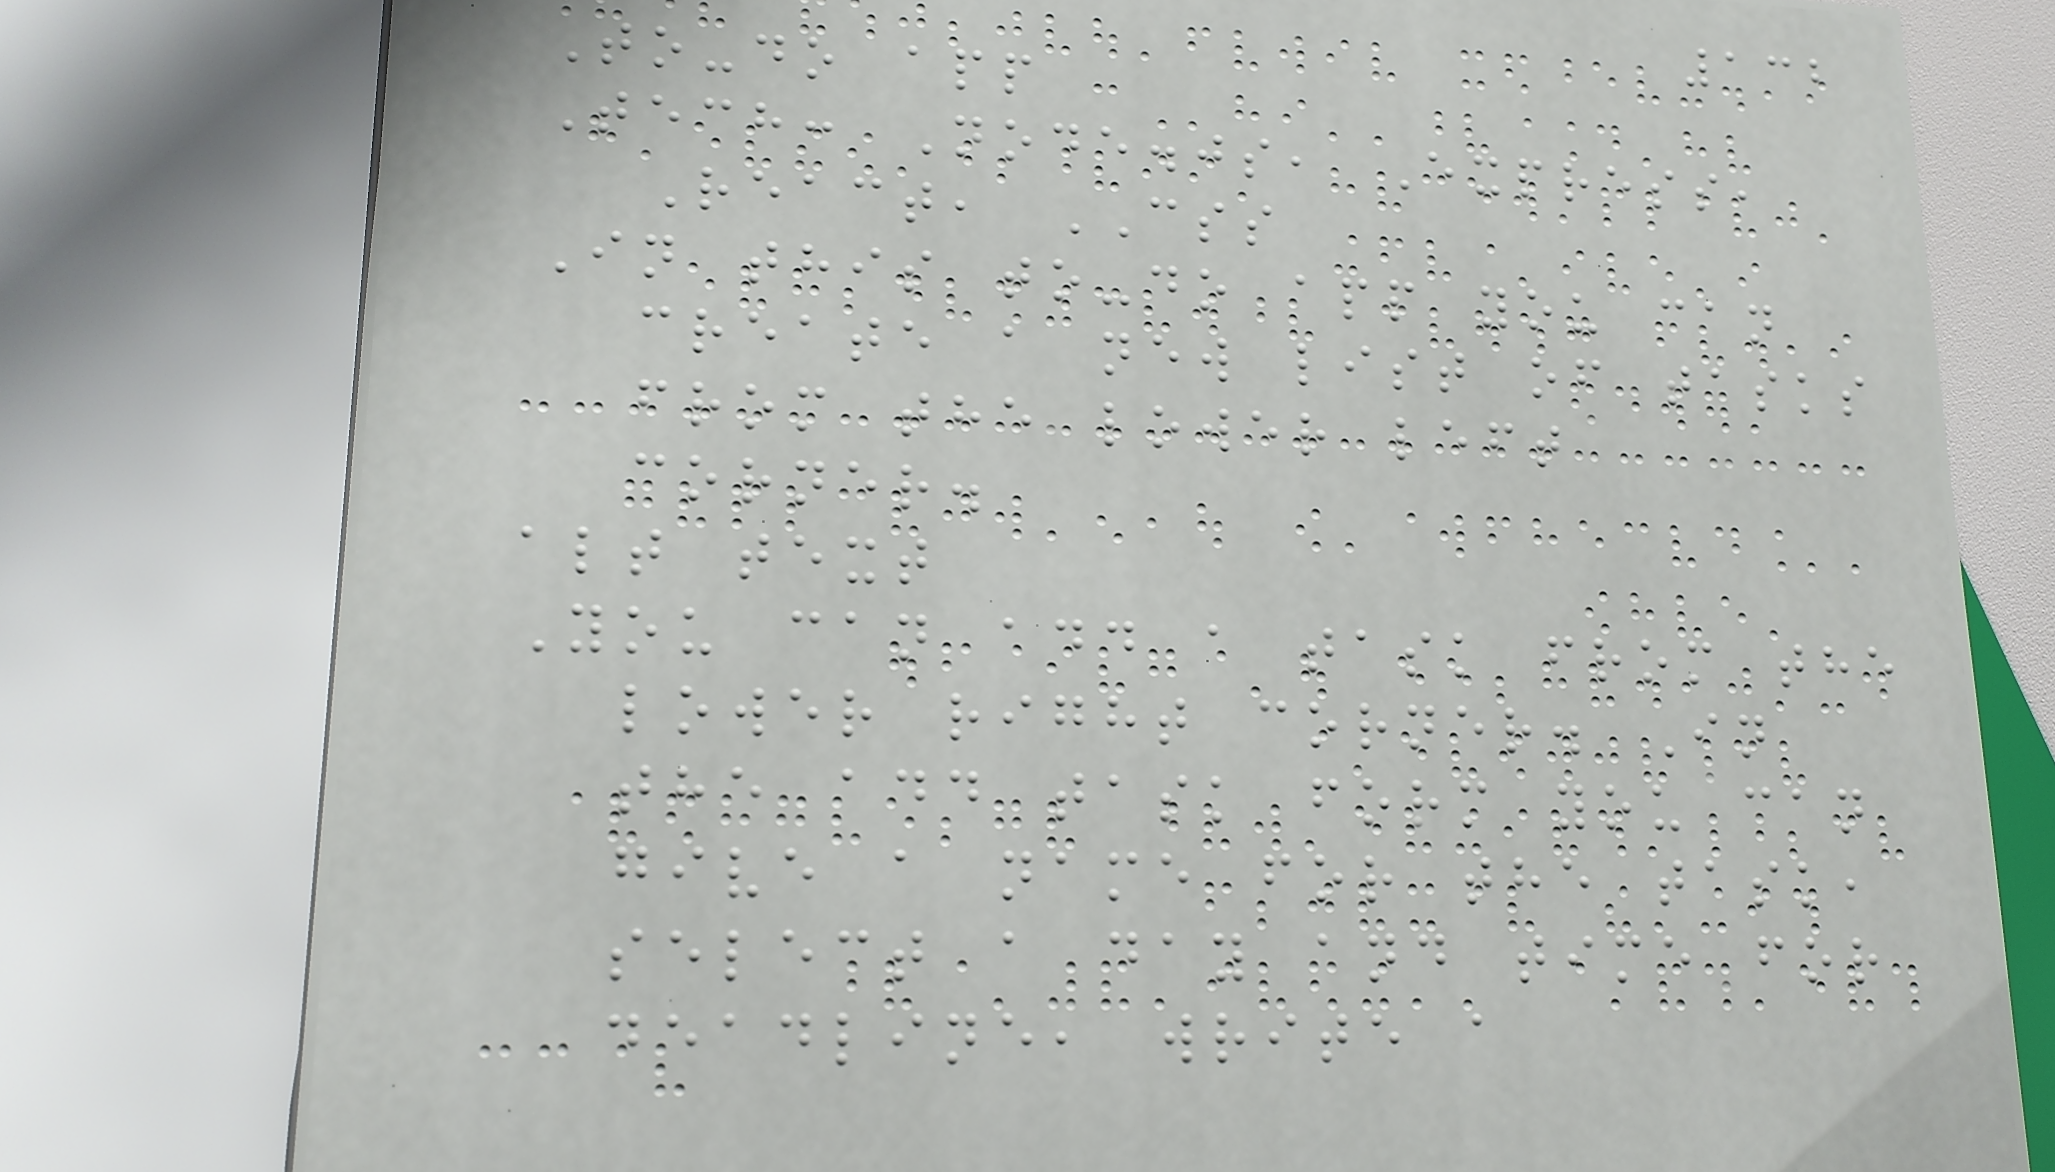132
To-do app
Tech: Node.js, Express,
React, CSS
In this to-do app you can
create a new list of tasks
from the lower left
corner.
alt text
You can add a task from the
lower right corner. In
the add task form you can
give a name for the task,
select a day and time for
deadline, write a
